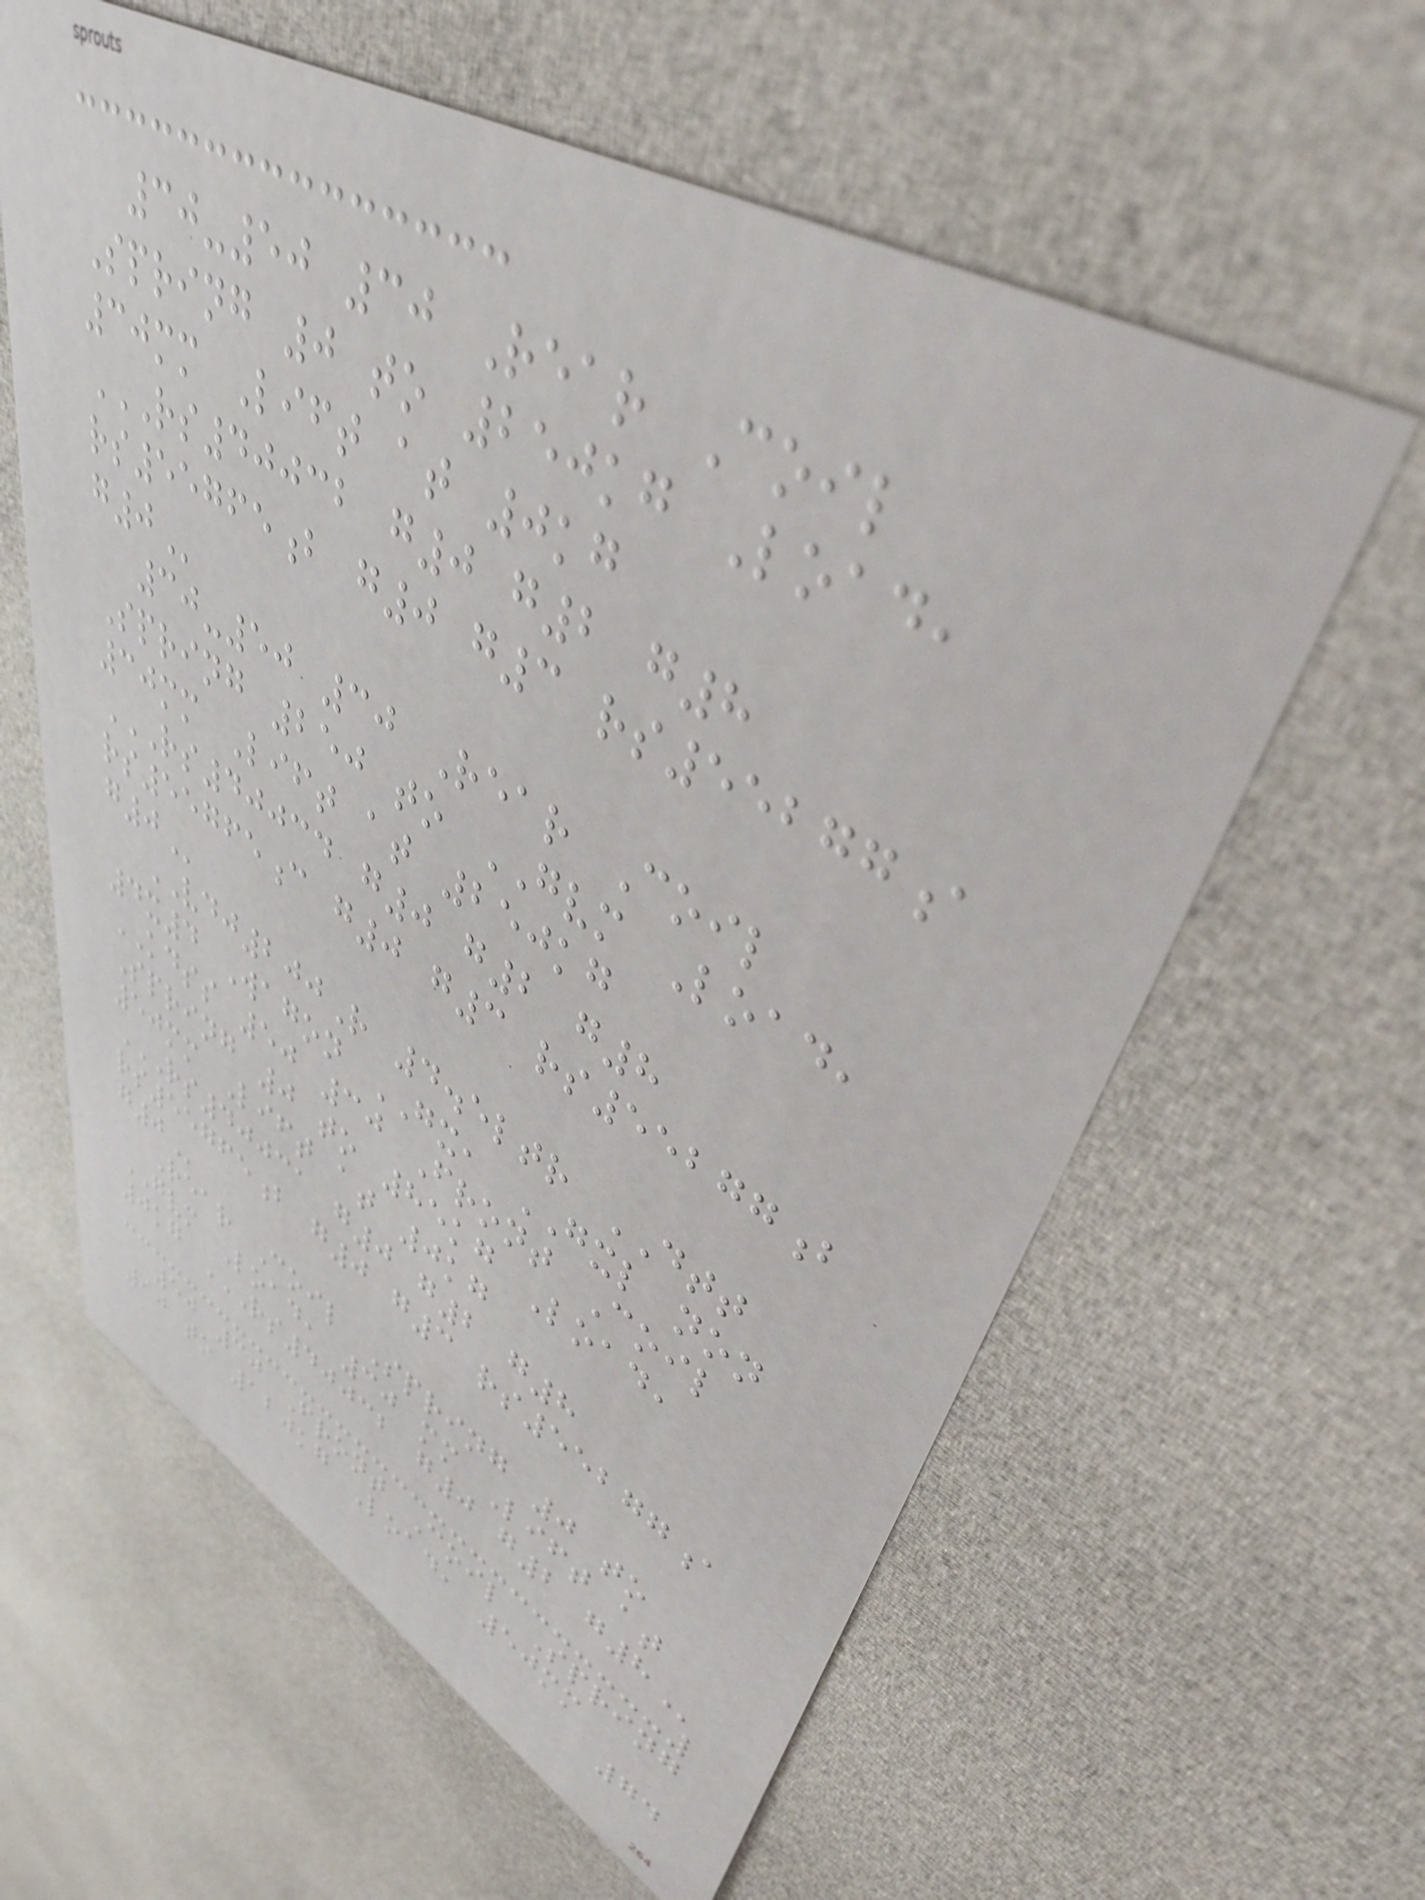30-50 30 Rear Coil
Spring 0 to 250kg Load,
30mm Lift at 0kg
RS40032 G0 G2 G8
RS55765B G0 G3 RS55277A
G0
30-50 30 Rear Coil
Spring 250 to GVM Load,
30mm Lift at 250kg
RS40034 G0 G2 G8
RS55765C G0 G3 RS55277B
G0
VDJ200R 4.5ltr DTT
4x4 Wagon GX, GXL non
KDSS 50 30 Front Coil
Spring 0 to 85kg Load,
50mm Lift at 0kg
RS40031 G0 G2 G8
RS55765B G0 G3 RS55277A
G0
Rear Coil Spring 0 to
GVM Load, 30 mm Lift at
0kg RS40032 G0 G2 G8
50 30 Front Coil Spring
90 to 120kg Load, 50mm
74
